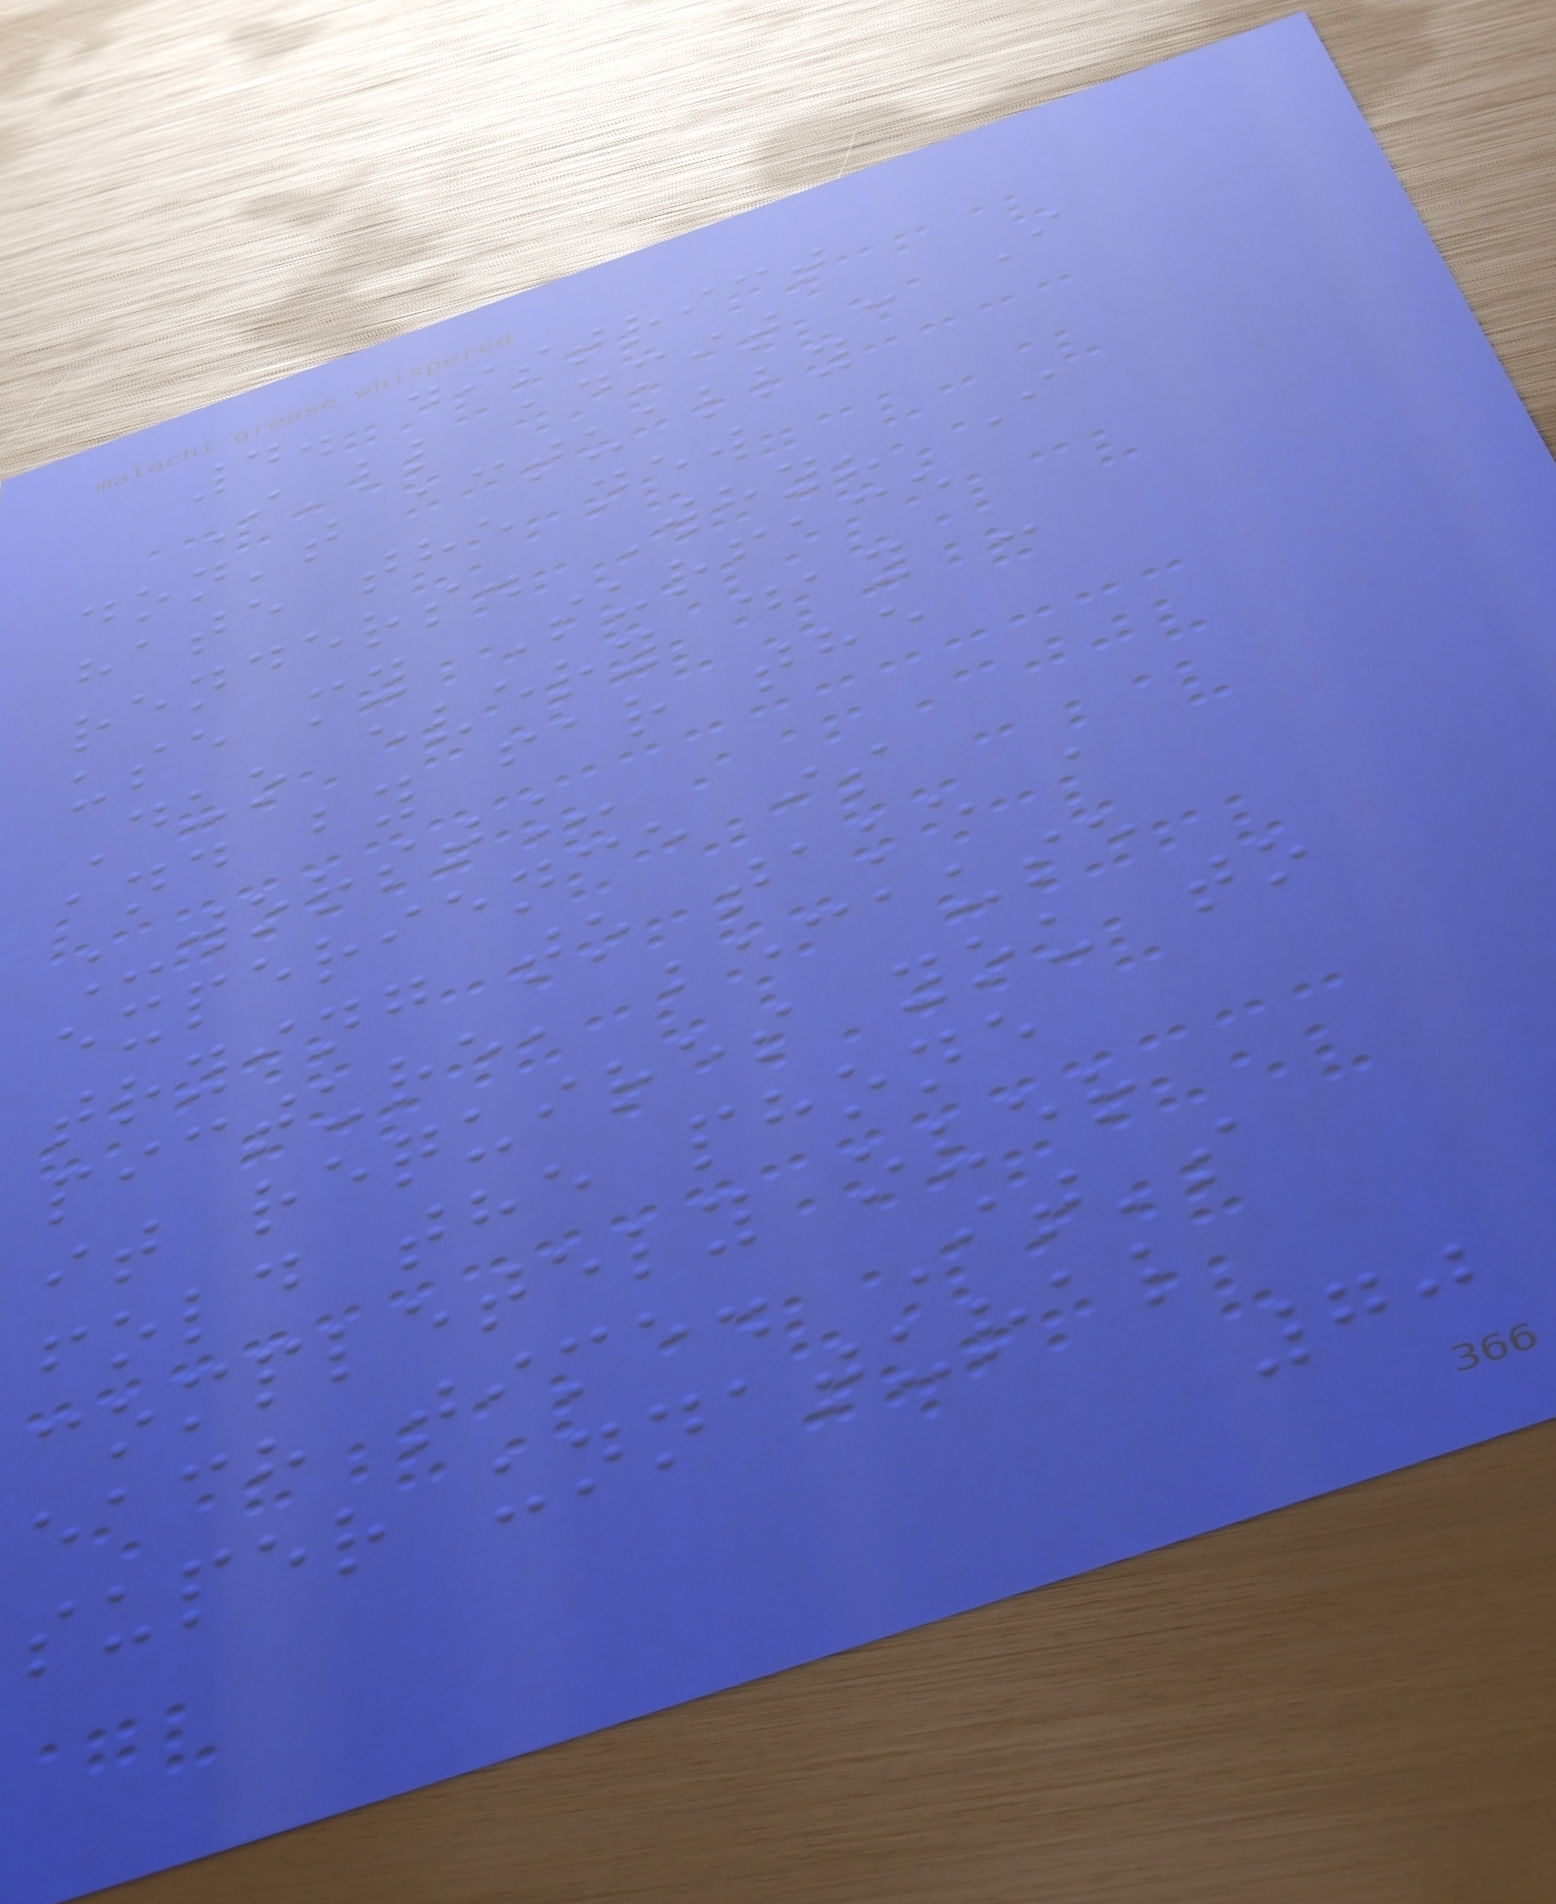4. district
I'll admit - I
don't actually
hate the new
renders. Why? I
use my Surface
Duo every day -
and by far the
_worst_
experience is
trying to take a
picture, because
it requires you to
fold the phone
completely over
each time. It's
super unnatural
70
